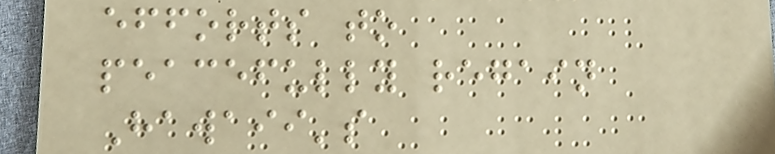efforts to
peacefully regain
Hawaii's
